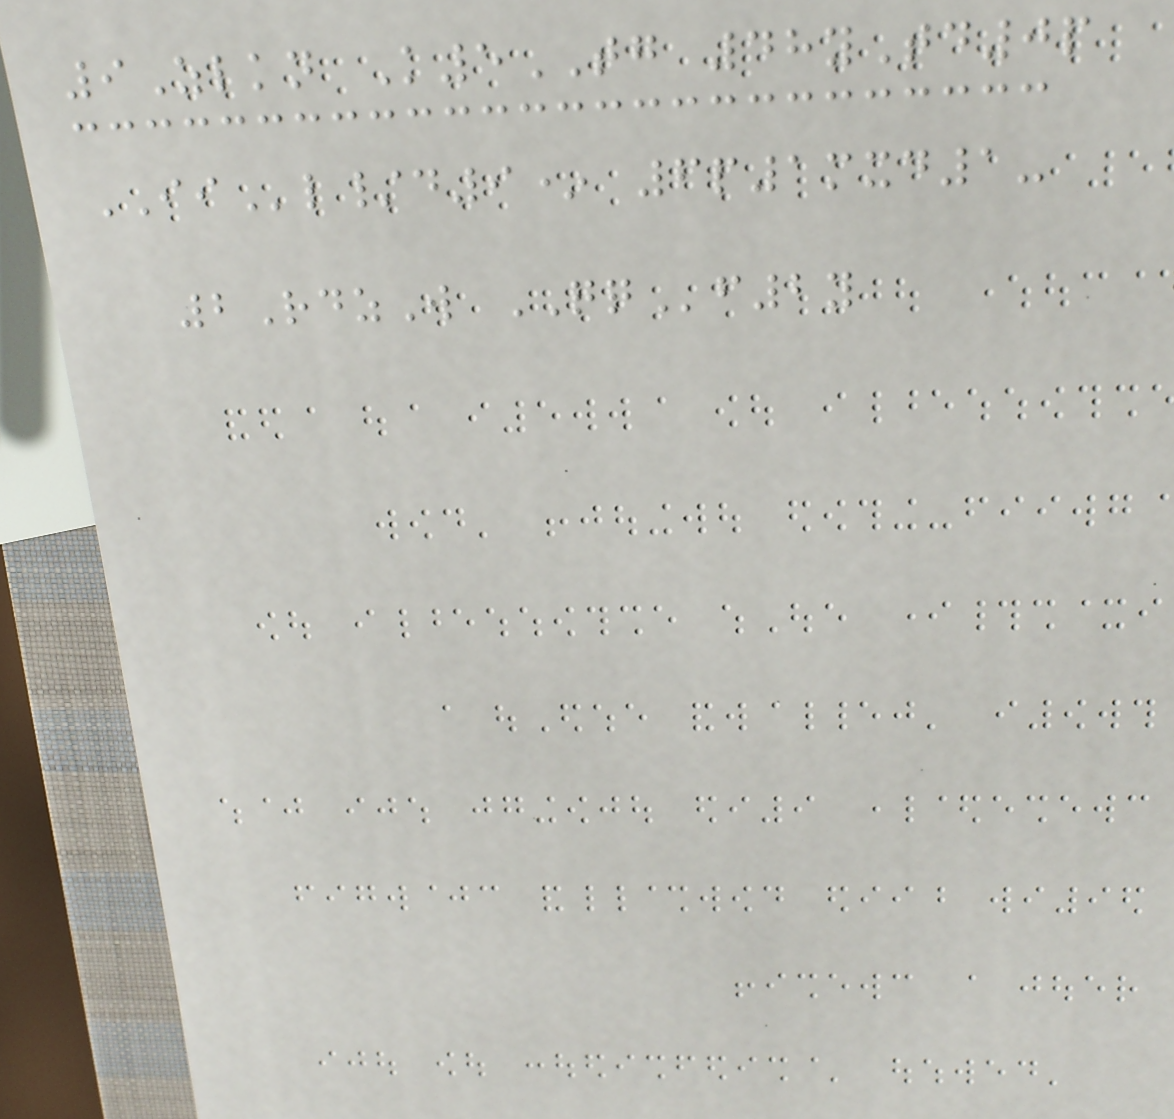9Zlkn K5TG 48yTd0p
IIl/d9* 6p1mxd1-
2RdzW QQf2y
